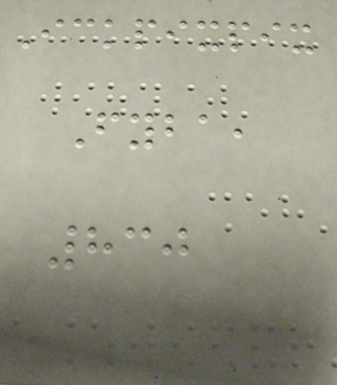Ickpixpix
Fyba,
830
